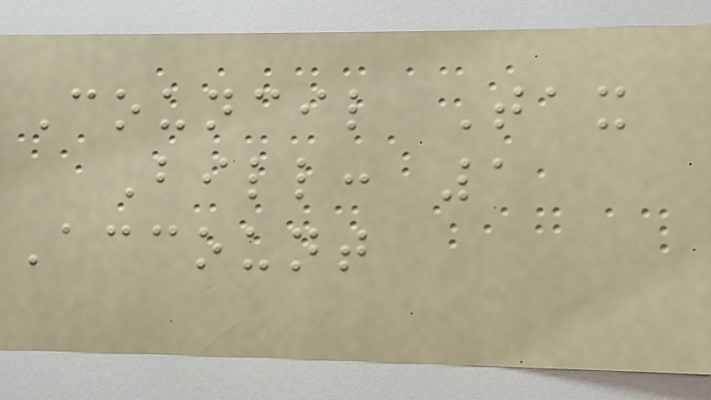Council Tax
Bill: 1
Account
